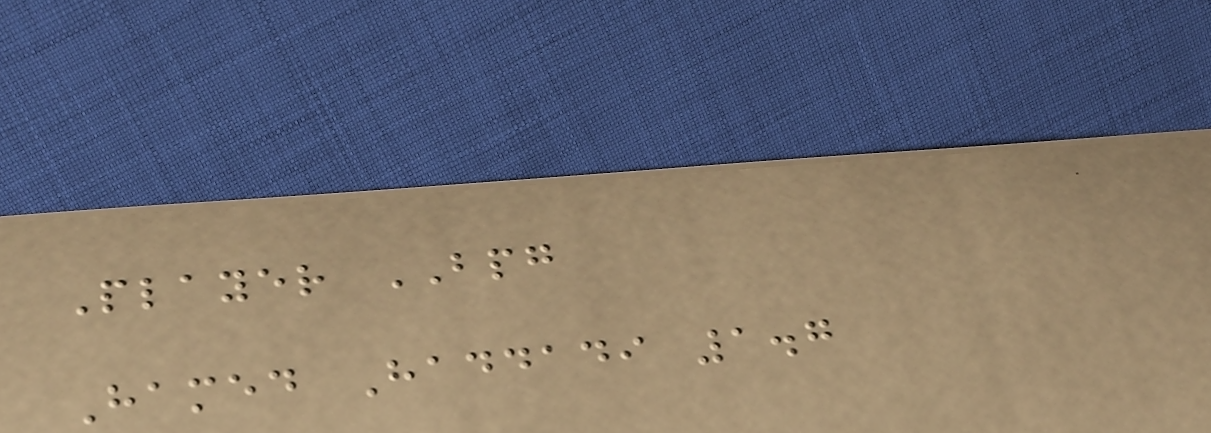Player BPG
Hamed Haddadi 1.7
